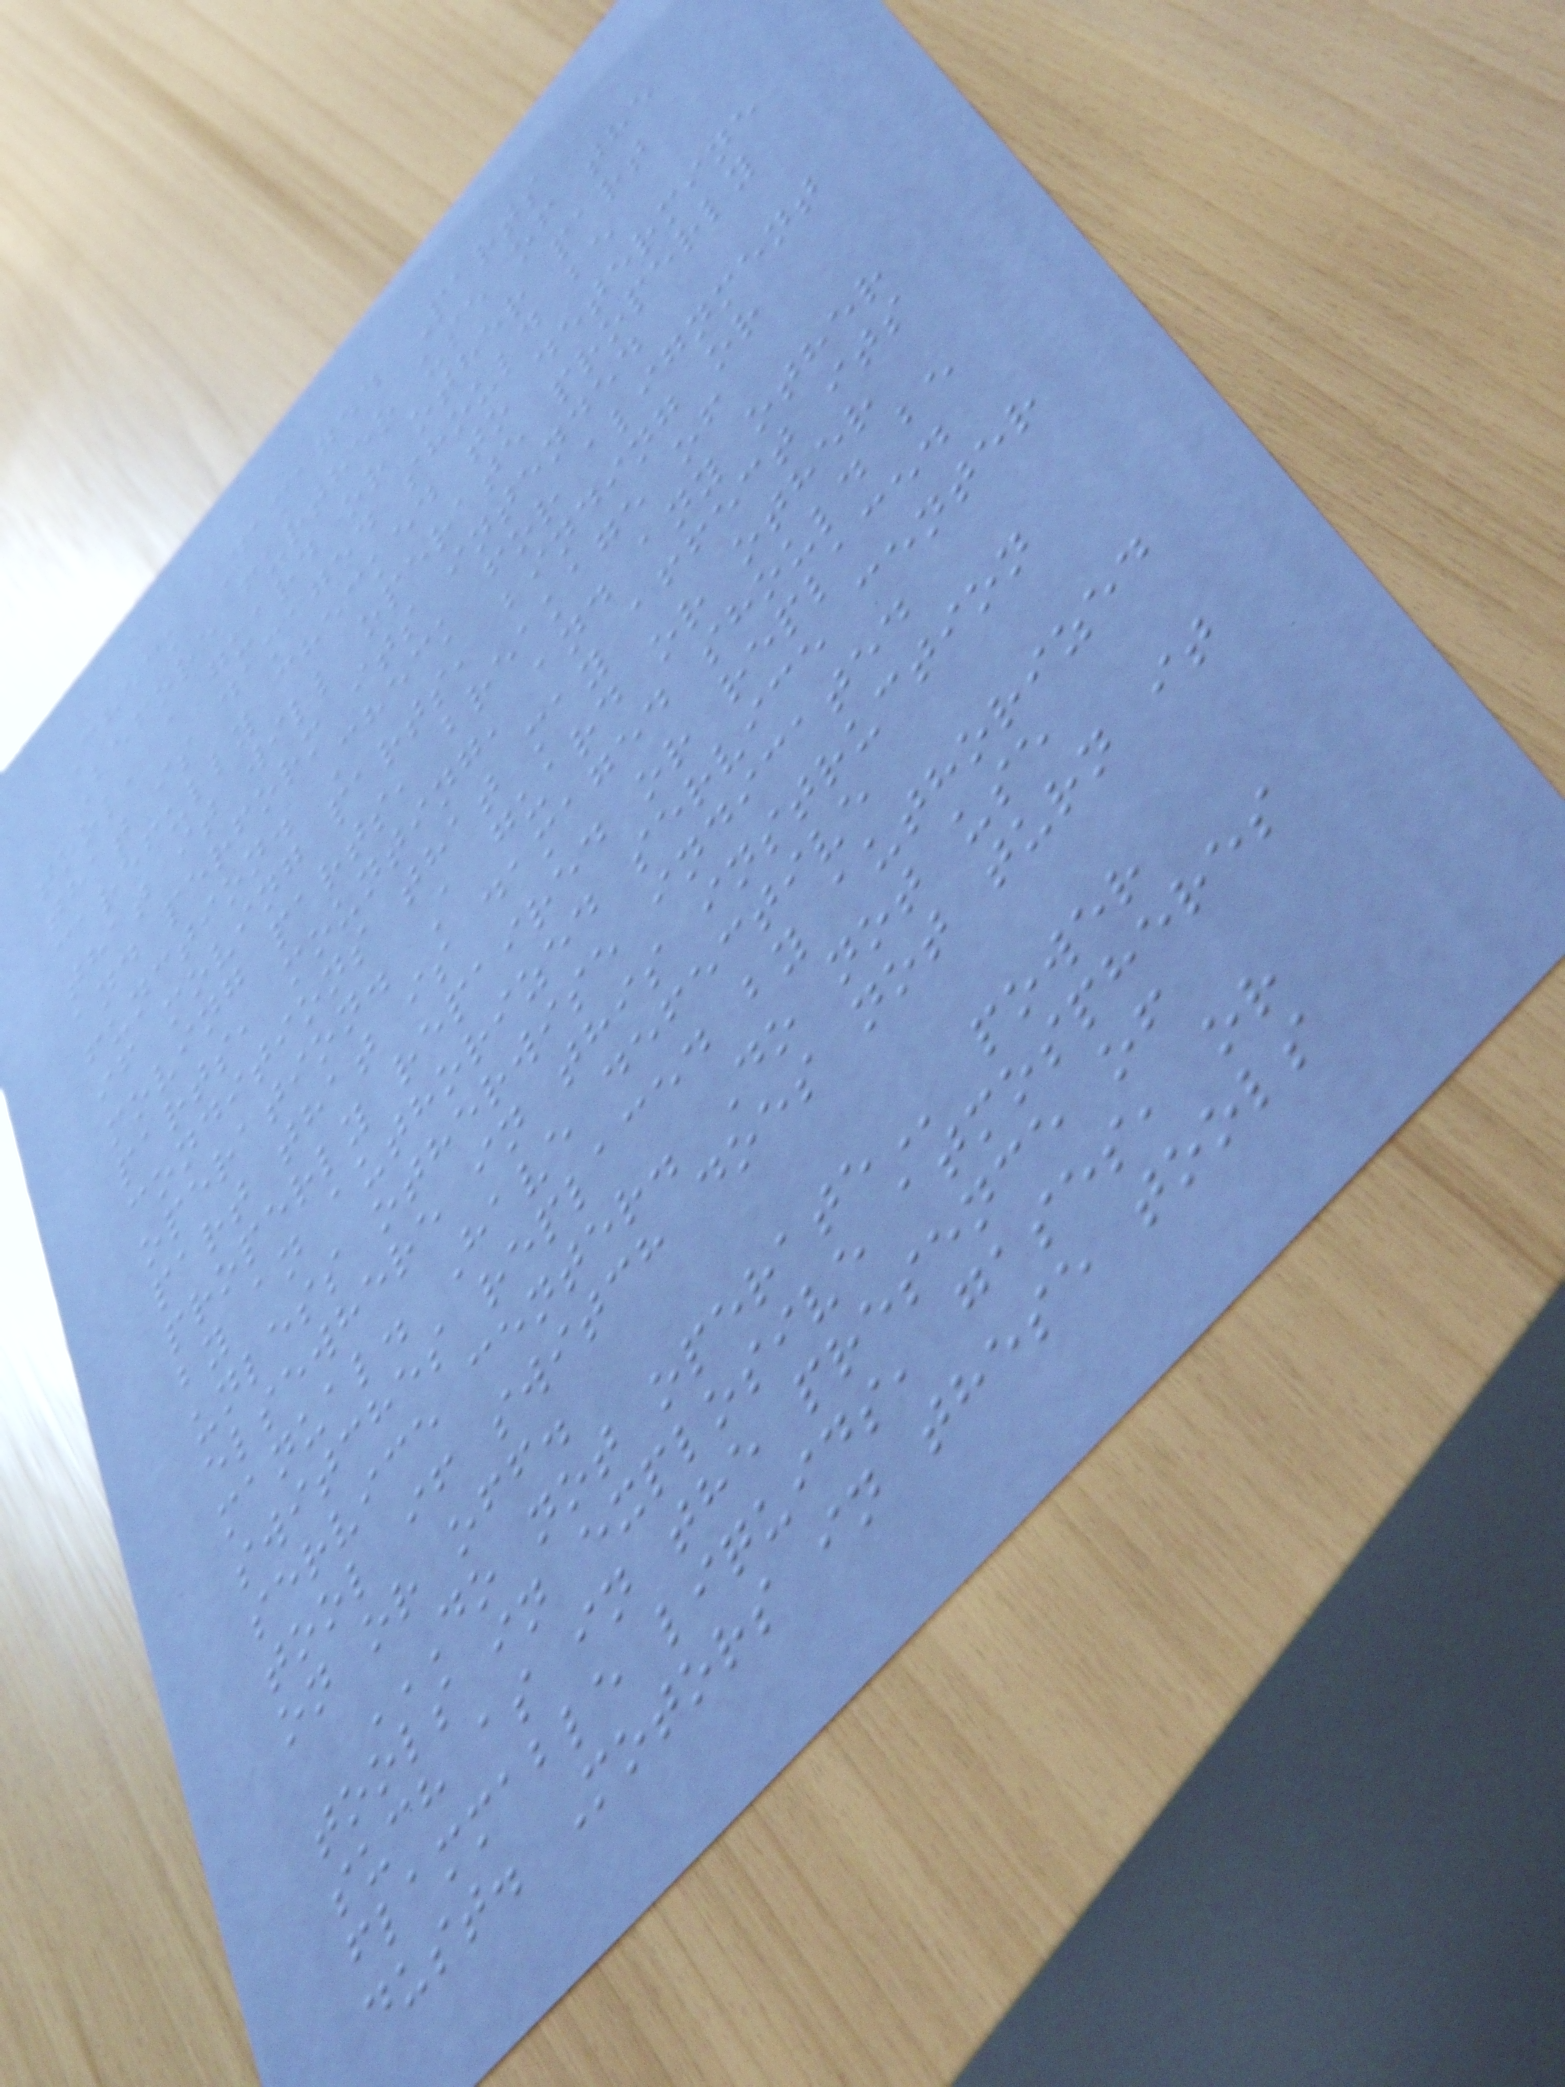Check Damaged Parts
Before further use of the
tool, a guard or other part
that is damaged should be
carefully checked to determine
that it will operate properly
and perform its intended
function. Check for alignment
if moving parts, binding or
moving parts, breakage of
parts, mounting, and any other
conditions that may affect its
operation. A guard or other
part that is damaged should be
properly repaired or replaced
by an authorized service center
unless otherwise indicated
elsewhere in this instruction
manual. Have defective
switches replaced by authorized
service center. Do not use
tool if switch does not turn it
on or off.
DO NOT OPERATE power
tools in explosive atmospheres
such as in the presence of
flammable liquids, gases, or
dust. Motors in these tools
